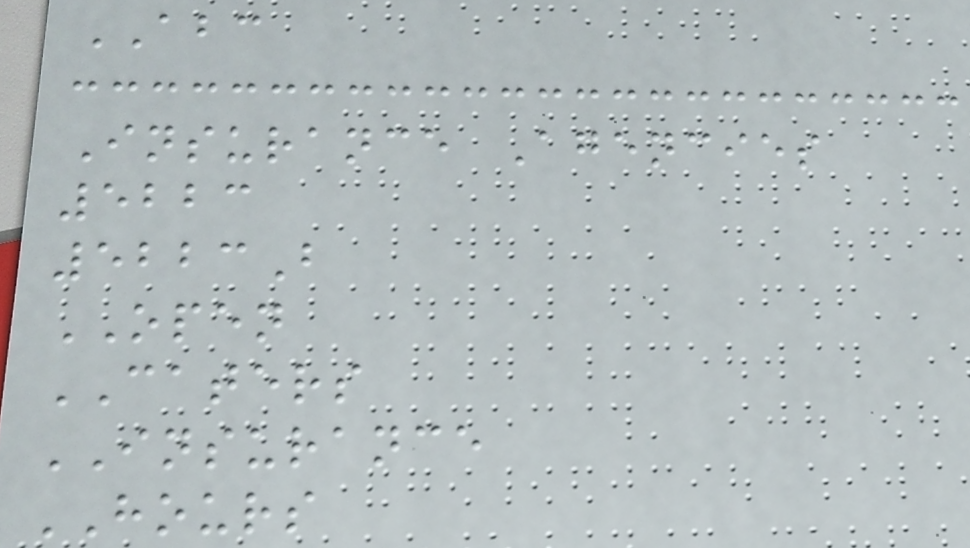ABC
Insurance Agencies
5223
5223B
OPEN
CATERS
INSURANCE
HOURS
